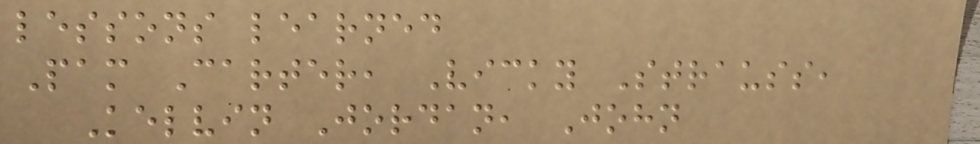lessons learned
Pam Carter, Vicky Strauss,
Kelvin Jordan, John
